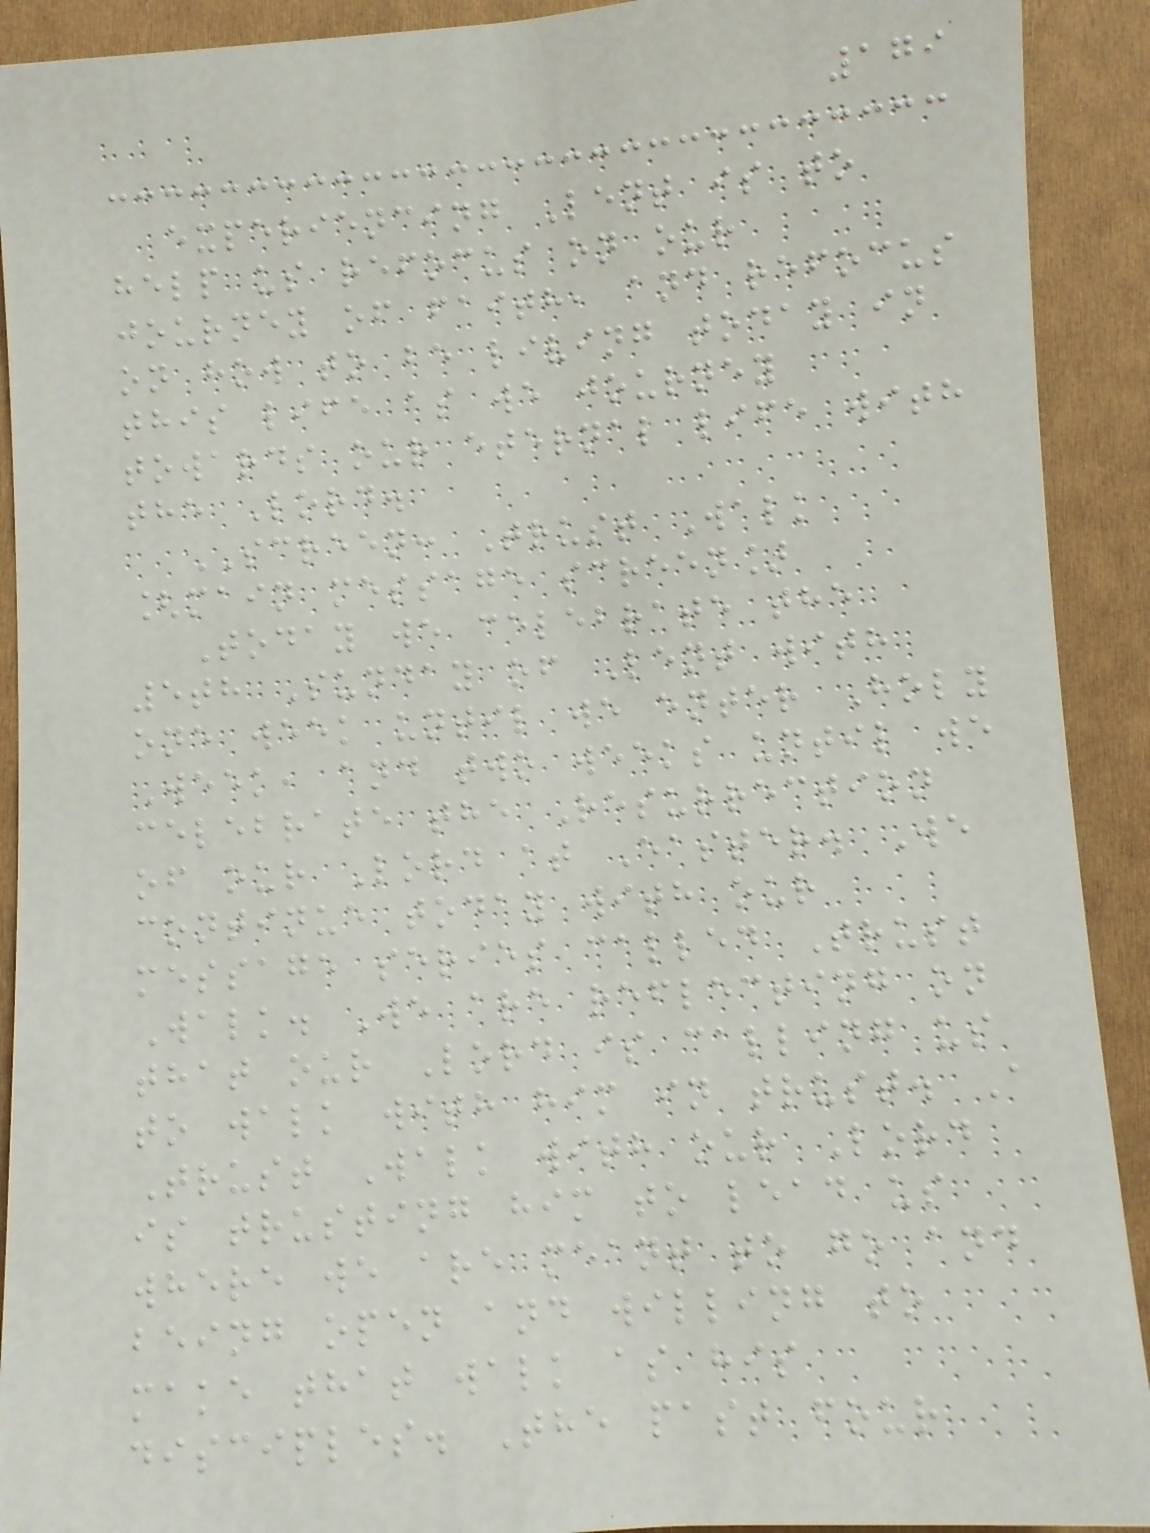179
experiencing Lent is to
help us refocus on our
journey of faith, and refocus
on how to be living today in
this life as we journey
towards our eternal life with
the Lord.
SCREEN: Trust Walk
[main message screen]
Today we celebrate the
5th Sunday of Lent with
one week until we enter Holy
Week, and two weeks until we
celebrate the Resurrection
of our Lord at Easter. We
continue today with our
message series called Trust
Walk. We are reflecting on
that our Lord is calling us
to walk with him in trust. A
Trust Walk with our Lord
is trusting him to lead us
where we are meant to go and
being open and willing to
make that walk as his
disciples. The past four
